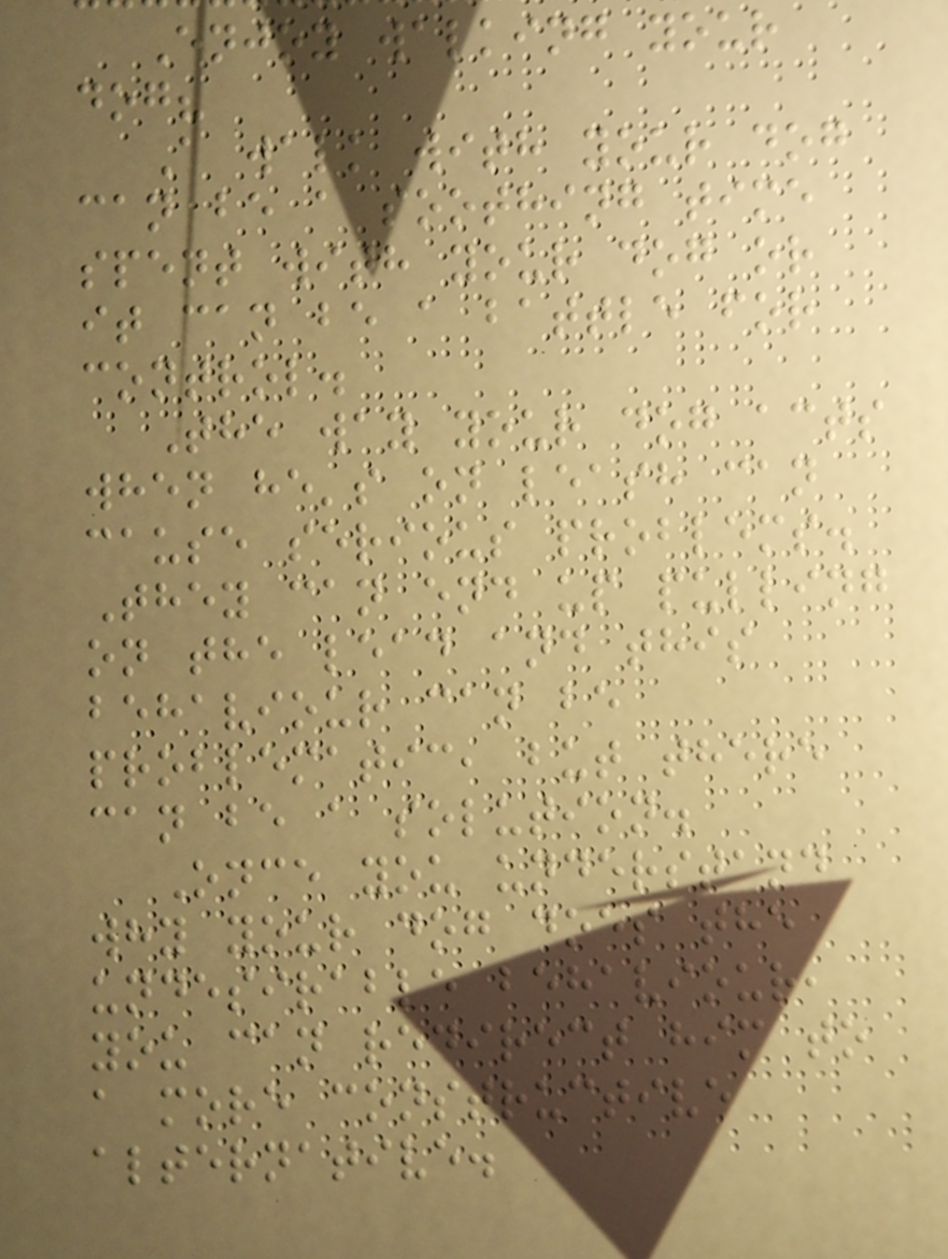Enjoy walking your
dog?
A walk with your dog
can be a soothing time
spent with your dog or
it can be a battle for
control.
The way your dog acts
when he's on leash can
cause serious problems.
They can end up pulling
on the lead and this
behaviour can be
problematic, but there
can be a solution.
Once you understand
why your dog does the
undesirable behaviour,
you can redirect him to
a more constructive
alternative.
